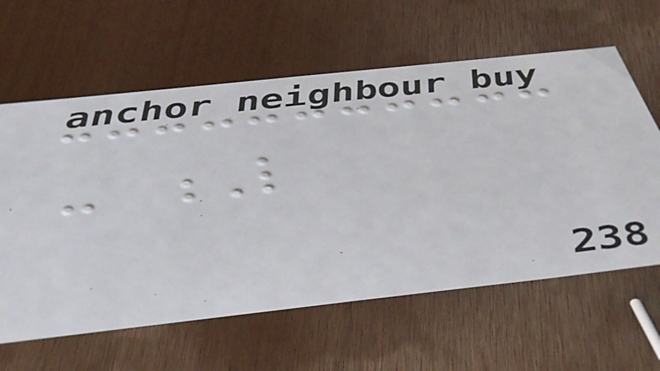- L
